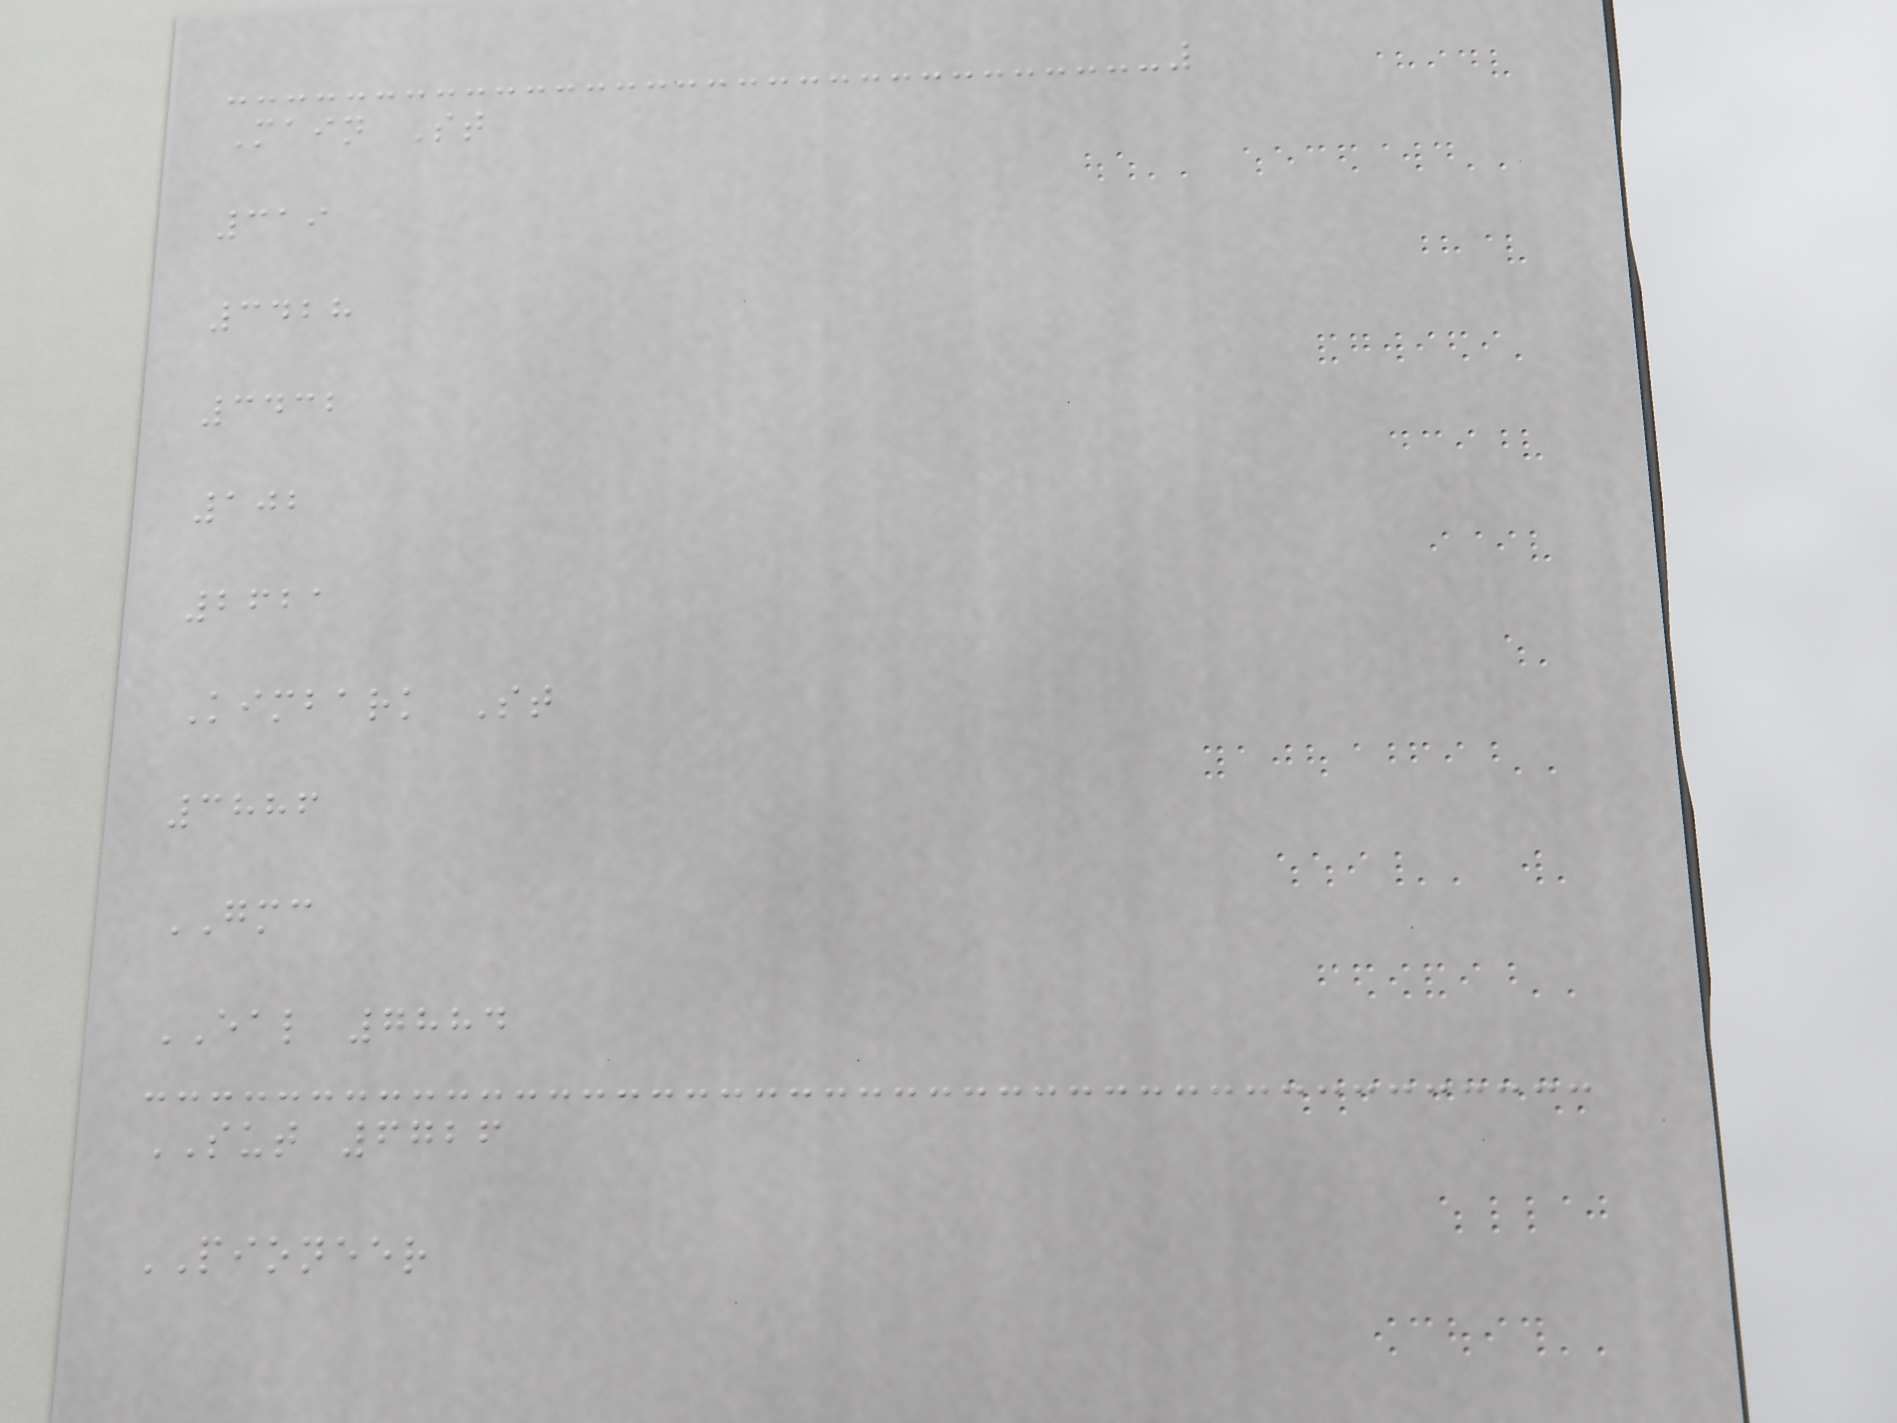Main St
319
3428
3432
102
2621
Kimbark St
3886
GMC
EAL 7884
SUT 6726
PIONEER
